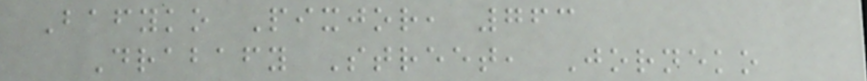Bafyko Pixjor, 763
Drabafy Street, Jorneko
